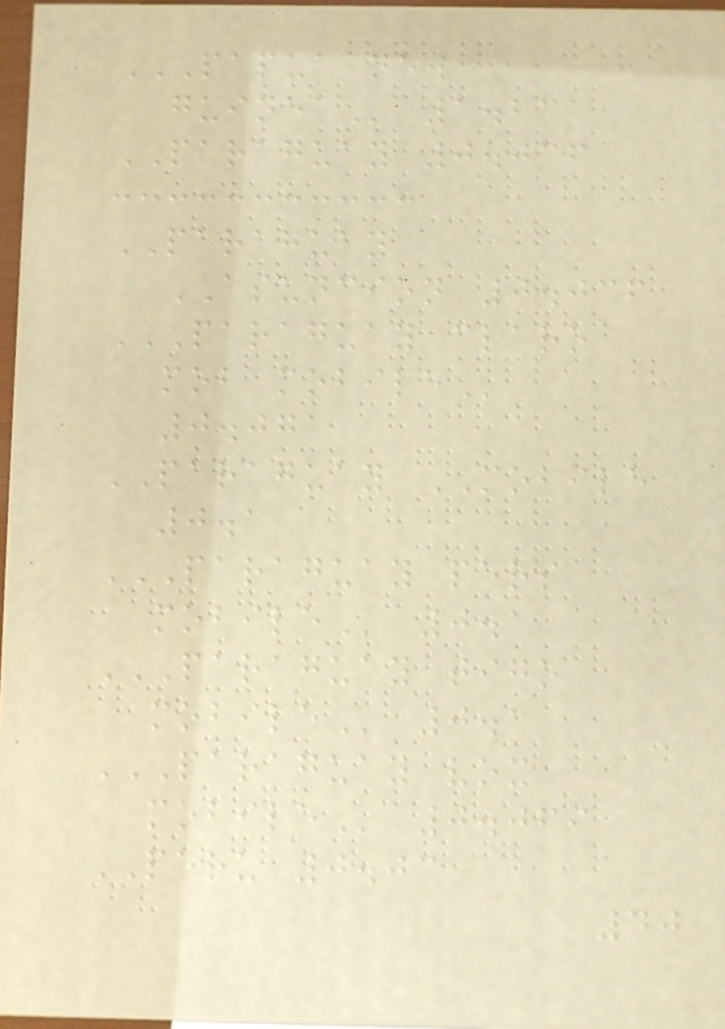PAPUA NEW
GUINEA 1.231
PARAGUAY 0.036
PARAGUAY
ASUNCION 0.036
PARAGUAY CLARO
MOB MOBILE
0.071
PARAGUAY MOBILE
0.1
PARAGUAY PERS
MOBILE 0.1
PARAGUAY TIGO
MOBILE 0.1
PARAGUAY VOX
MOBILE 0.069
PERU 0.03
40
